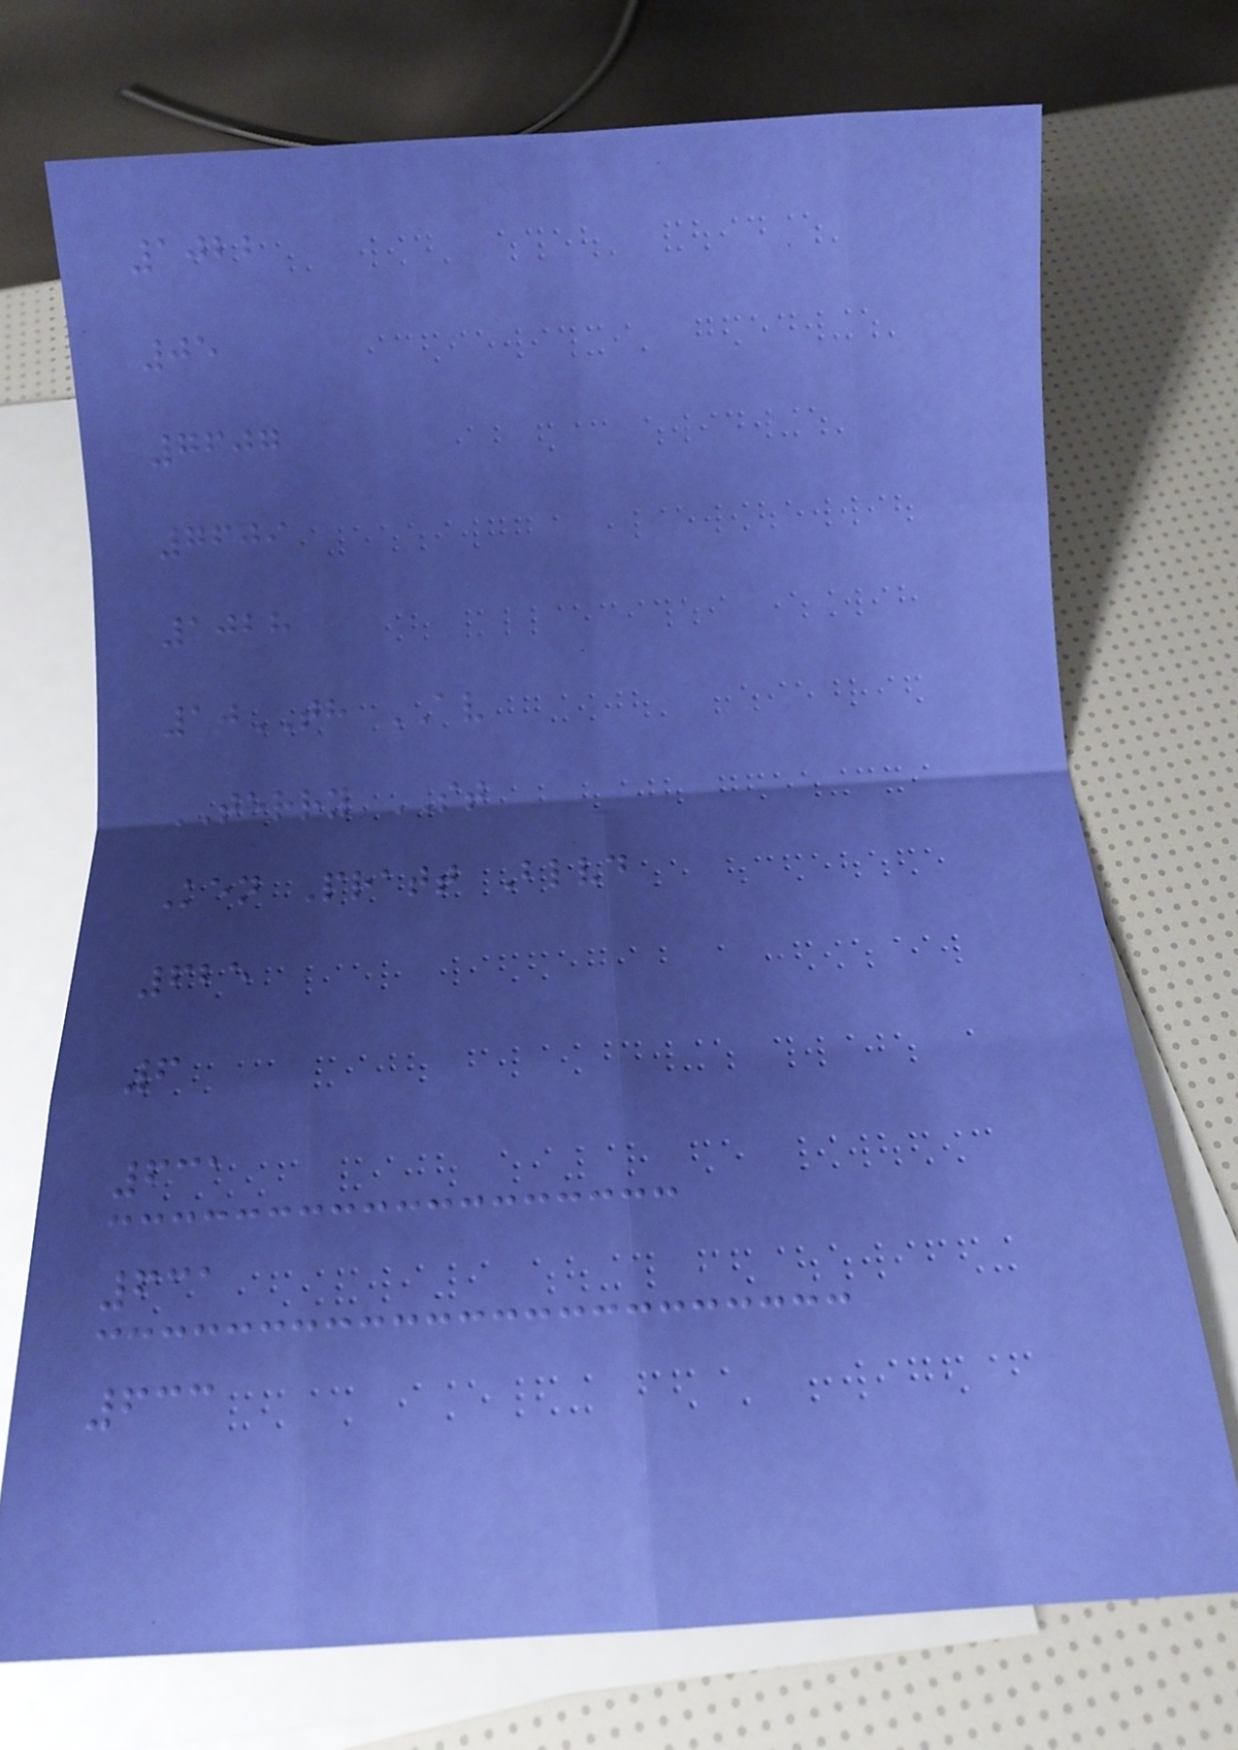1022
05
7607
7609
1028
10TH AV
TERRY ST
Ken Pratt Blvd
625
6
631
631
633
